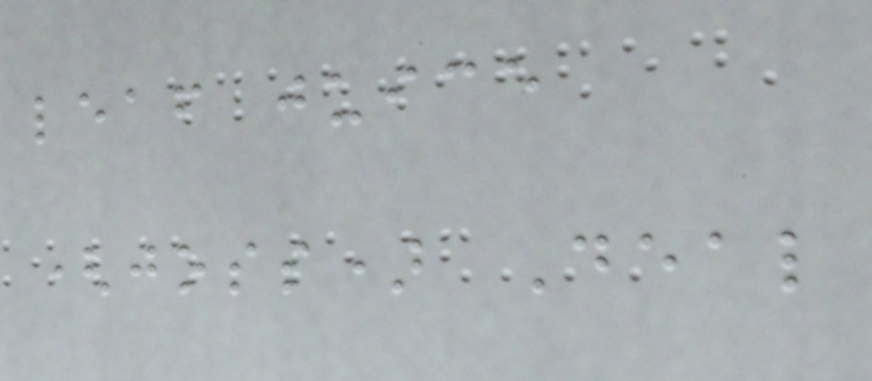leaf juice
(joss) Deal
